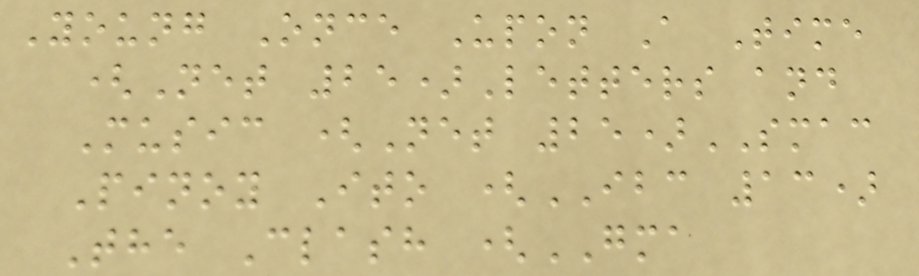Young Once Upon A Time
(Net 25)Letters and
Music (Net 25)SMAC
Pinoy Ito (IBC 13)
The Clash (GMA
